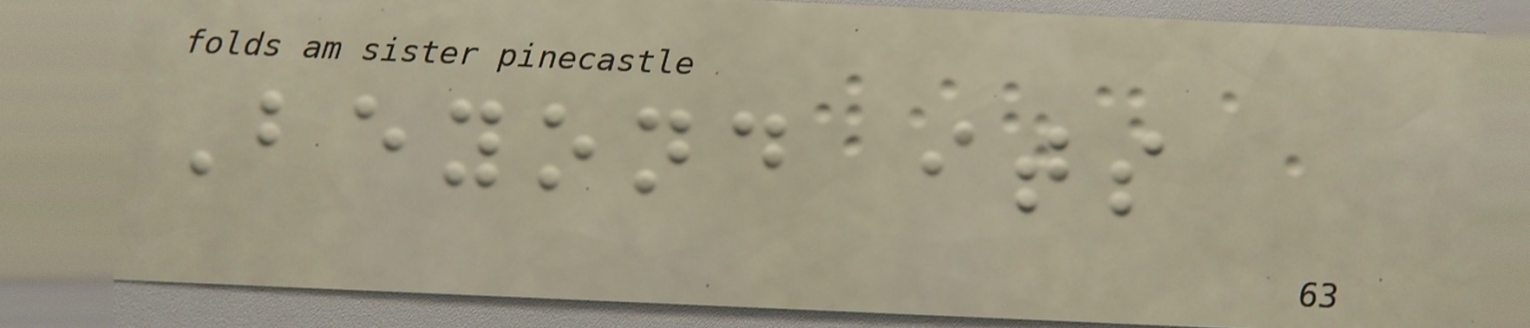Beyond its
